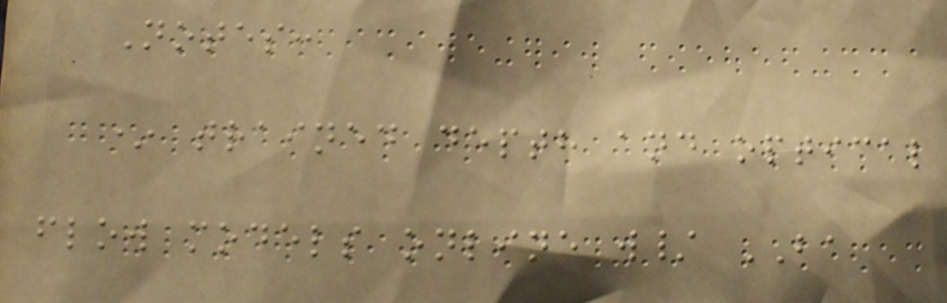Notes:
* trained depth and optical
flow models online w/ BA
